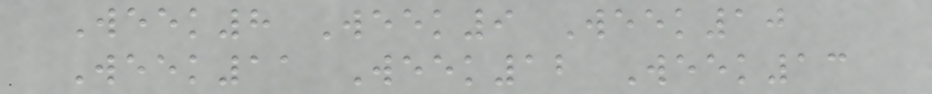Week8 Week9 Week10
Week11 Week12 Week13
